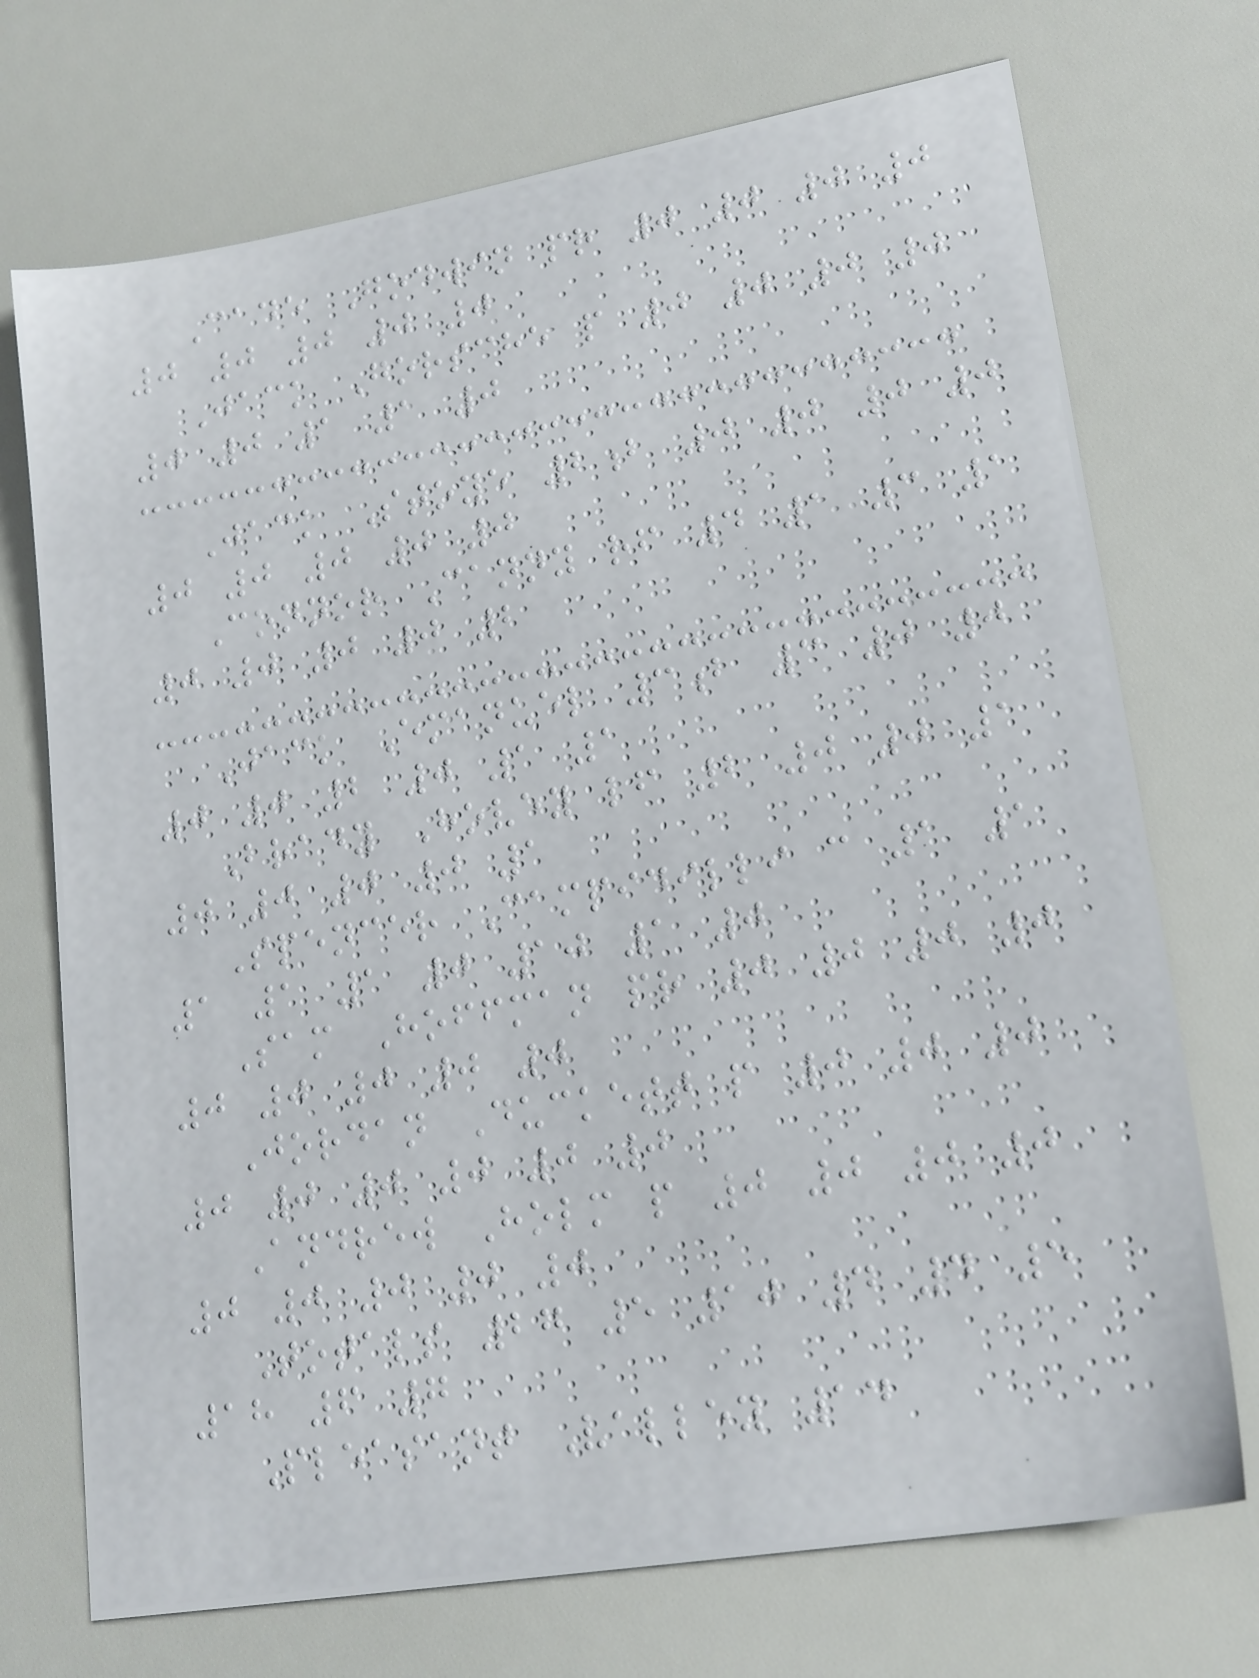Cade Godwin pr 0 0 0 0
0 0 0 0 0
Jack Gorsche p 0 0 0 0
0 0 1 1 0
Jack Stoye 2b 0 0 0 0
0 0 0 0 0
Connor Canny rf 4 1 3 1
0 0 0 0 2
Jack Emanuel 3b 3 0 0
0 0 2 0 1 1
Brady Hovey lf 2 0 0 1
0 0 0 0 1
Spencer Campidilli c 1 1
1 1 1 0 10 1 0
Sam Hoffman pr 0 0 0 0
0 0 0 0 0
Jordan Duckett p 0 0 0
0 0 0 0 0 0
Andrew Holm p 0 0 0 0
0 0 0 0 0
Totals 27 5 10 4 4 5
18 6 7
Pleasant Valley 14
